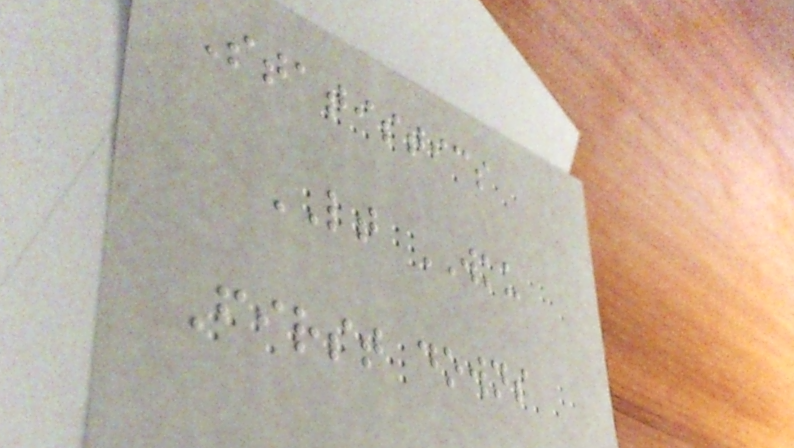Statistics
LT WKU
First downs
